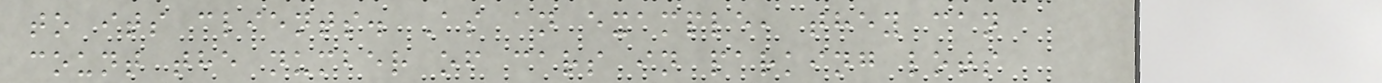to its clients. As an example, they can
count the number of cars in parking lots
